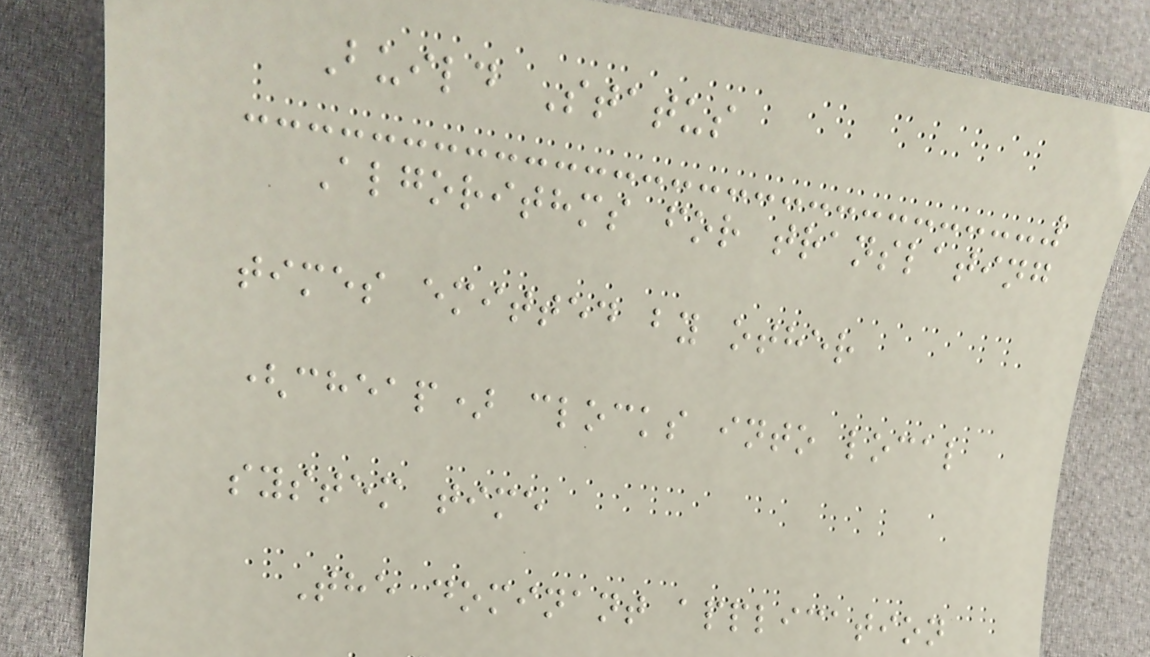Build Status
Algorithms for translating
times emitted by other
(cheap) clocks into local
system time
The dominant application
